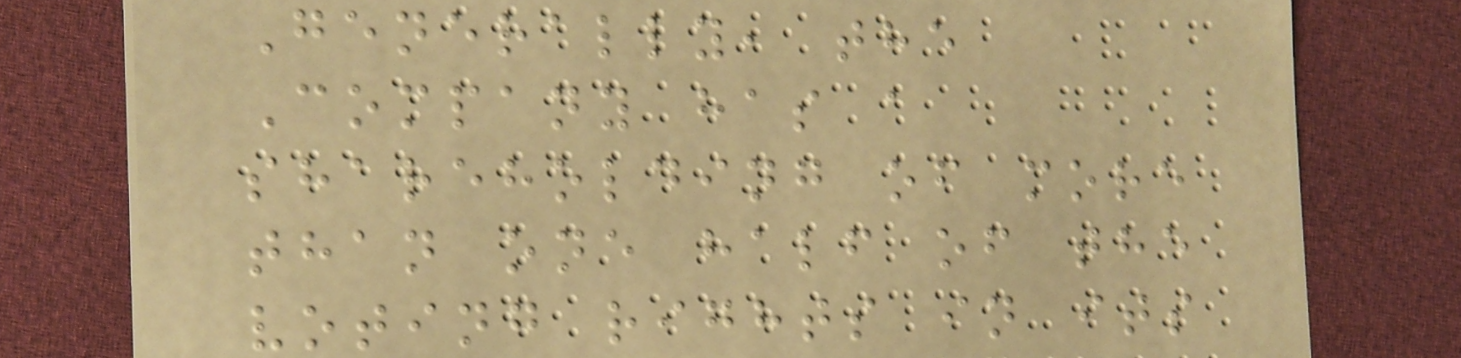Generally, the
Company has a
shareholding of more
than one half of the
voting rights in its
